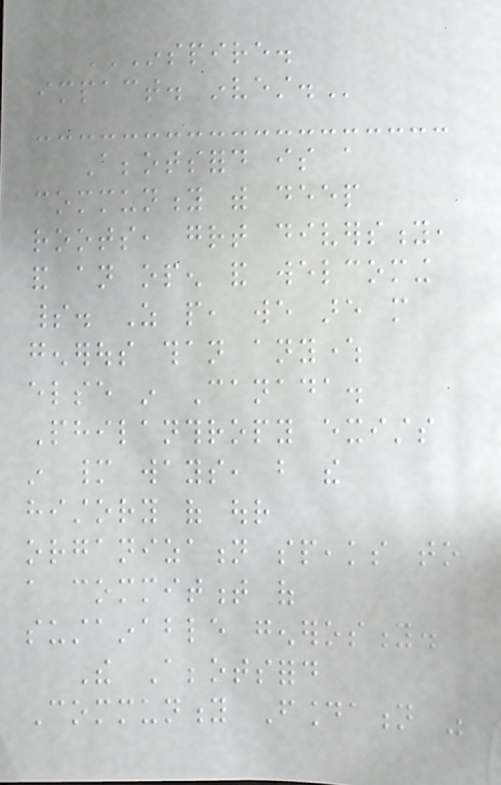INSPIRE.
IMPACT. INVEST.
Abbotsford is a
community with deep
roots, great diversity,
and an open and welcoming
spirit. As people, we are more
generous than anywhere
else in Canada.
Philanthropy exists
in many ways, but the
history of our
organization speaks to
a commitment of
sustainable generosity.
The Abbotsford
Community Foundation was
